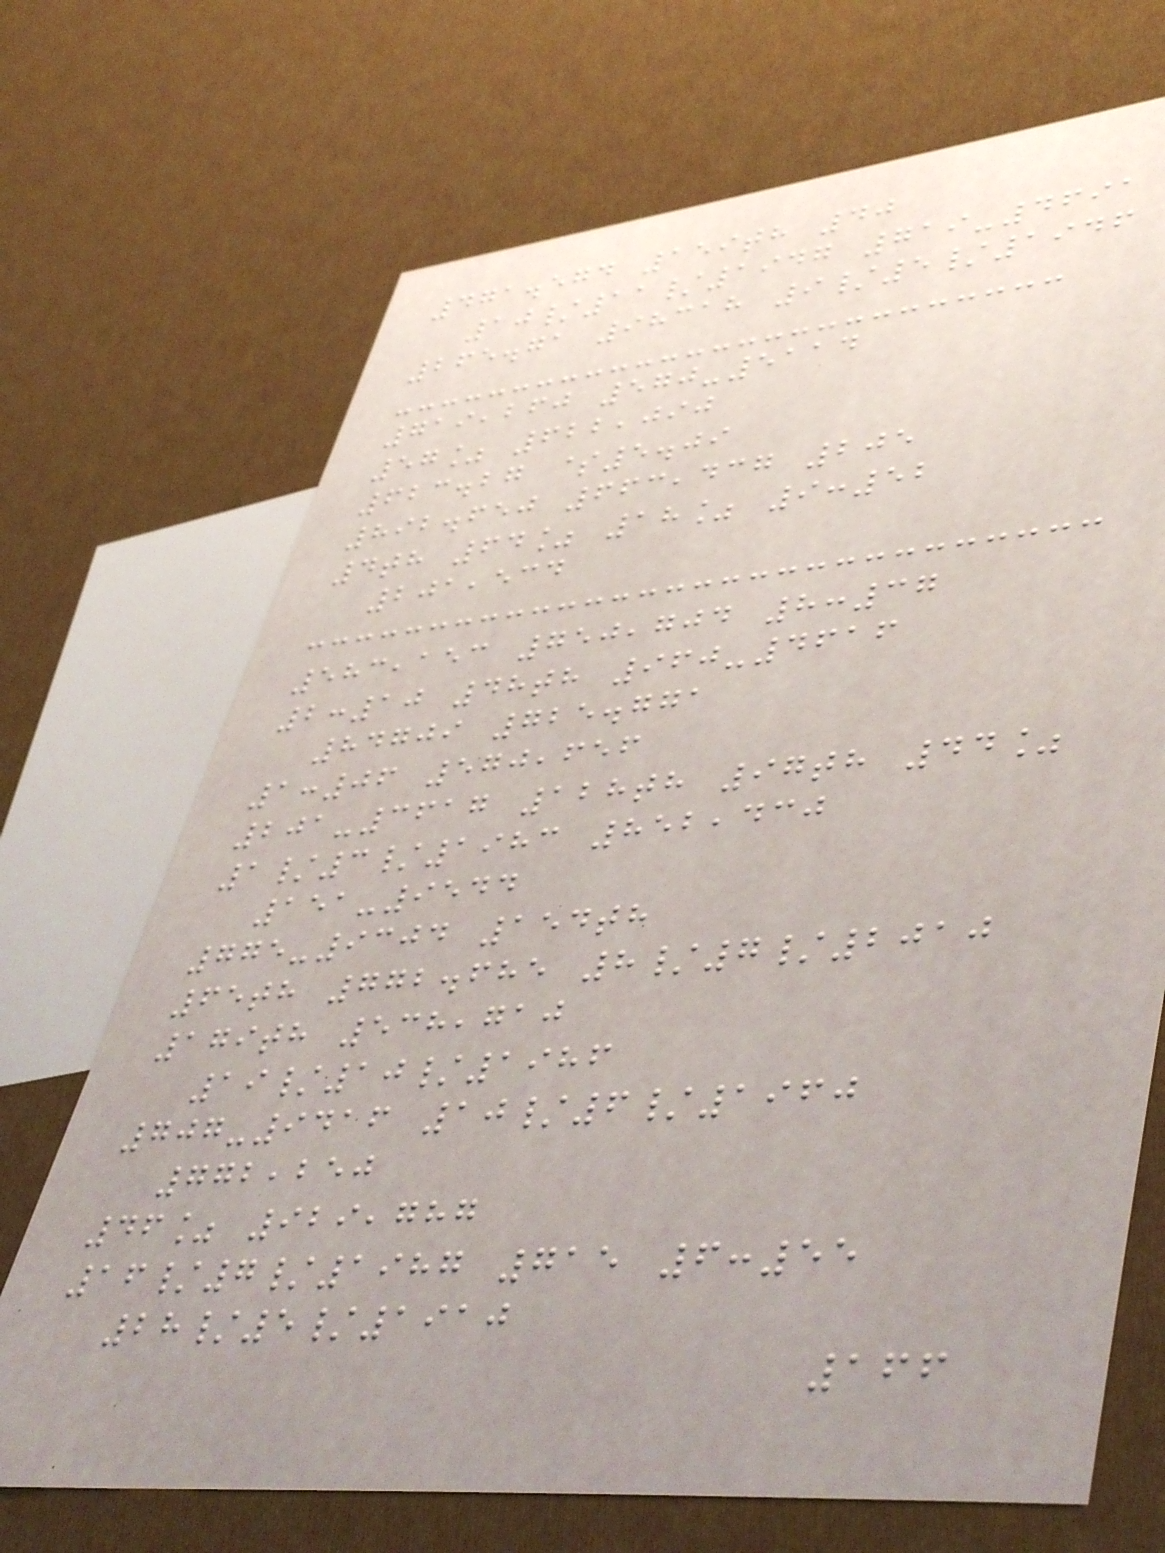471.574 159th 40
10/11/1947 719-4691
265.71 98318 9/5/1946
719,260 570-5114
57% 622,090
623.27 $5.09
892.650 663,437 205
4th 64% 18% 9:52
201,534
583,153 750,704 8:37
2:10 48th 960-4616
84709 725.771
1:06 570,656
201-3617 128th 97th 44%
1/3/1983 852,430
151-9544
775-9304 154th
65th 772.685 8/7/2010
179th 538,710
19/10/1986
707-9416 10/6/1960
772,250
46% 929,787
16/7/1987 715 6:55
28/5/1910
166
